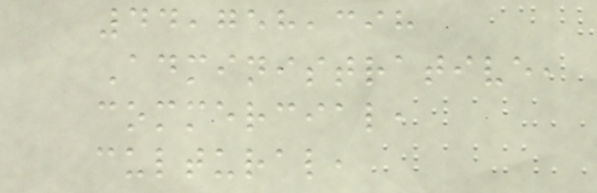44,758,398
Administrative,
commercial,
cultural,
